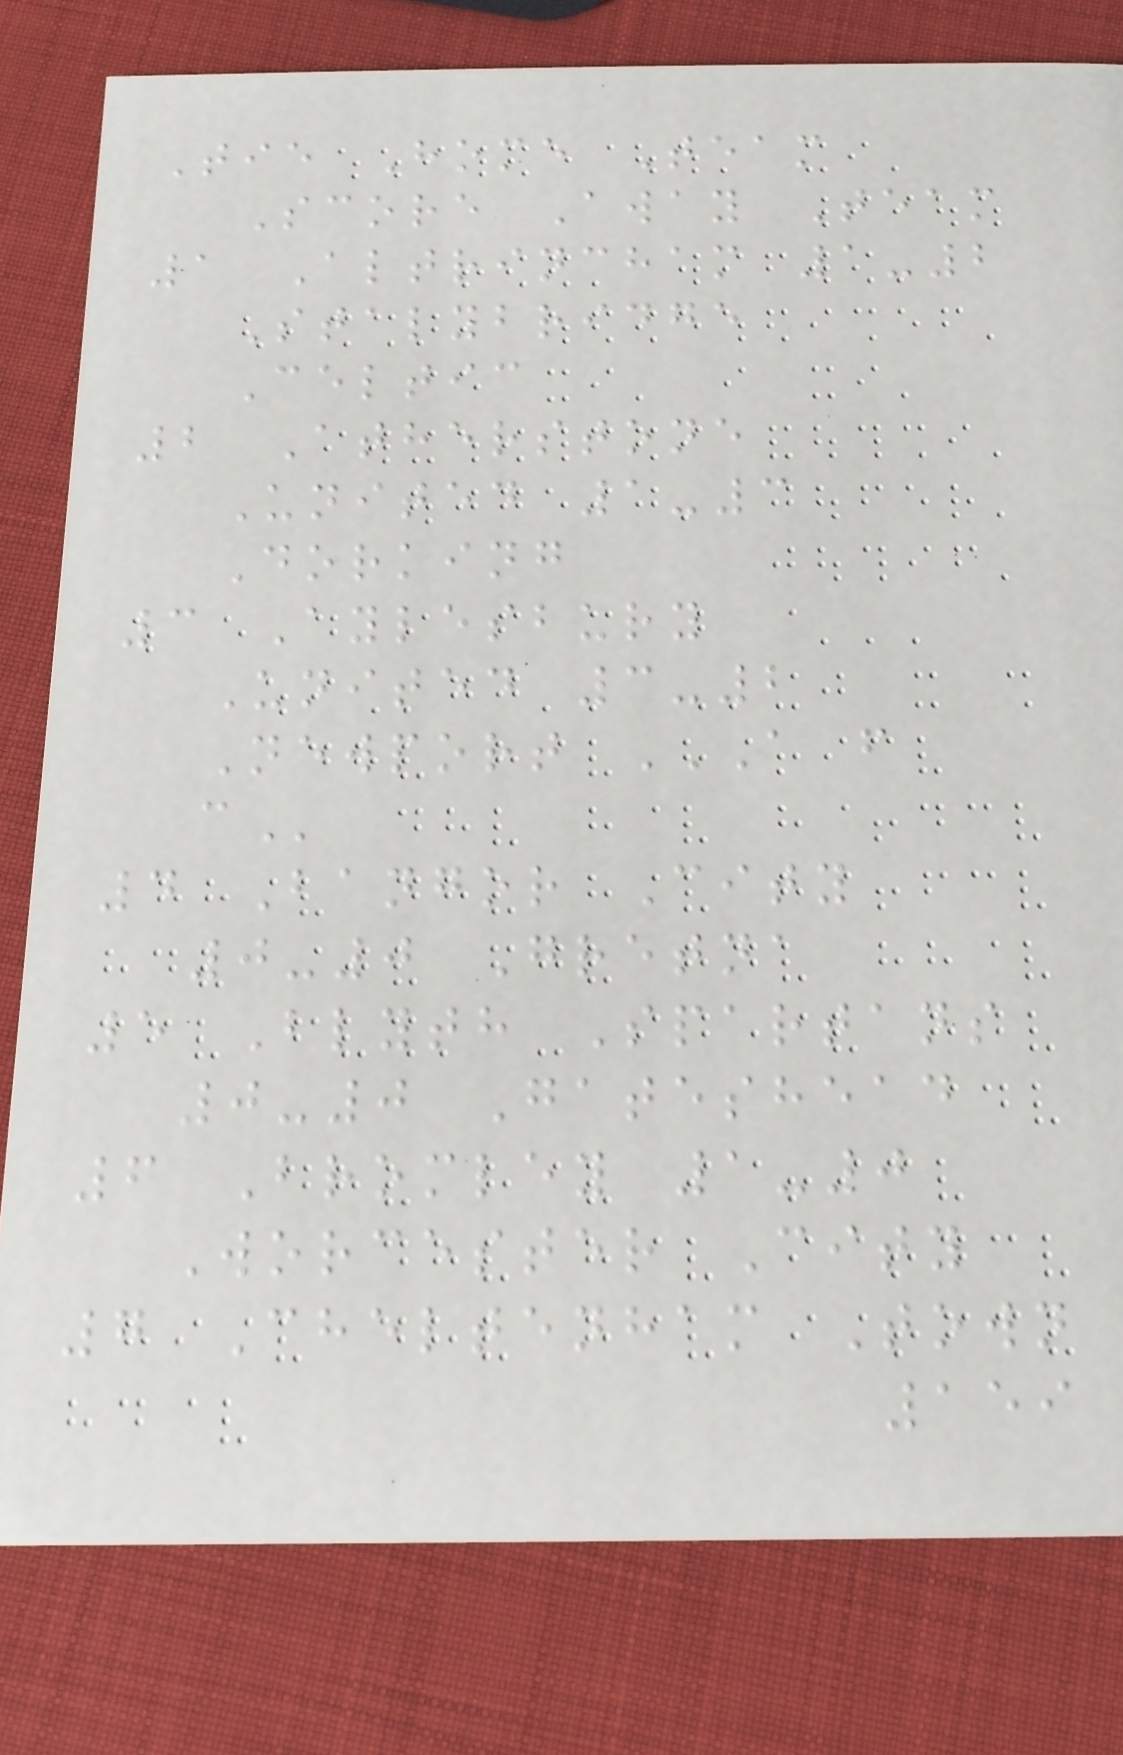Tie Home Team
Score Away Team
1 Altrincham 1-2
Stalybridge
Celtic
2 Atherstone
United 1-3
Dorking
3 Aylesbury
United 3-2
Newport A F
C
4 Bangor City
0-0 Gretna
5 Blyth Spartans
0-0 Gateshead
6 Bromley 1-0
Worcester City
7 Cheltenham Town
159
